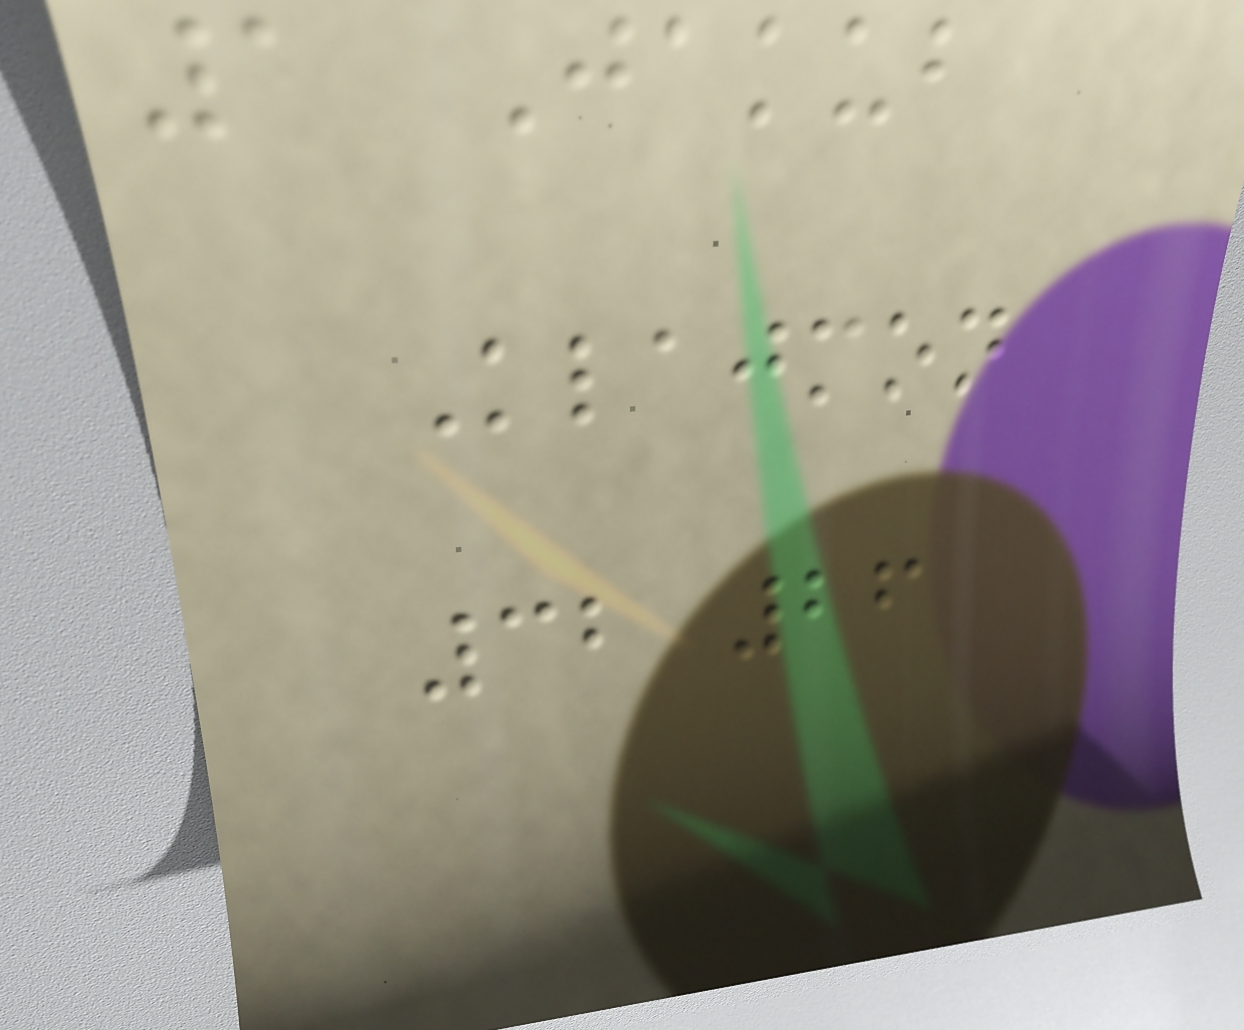1 Jakub
Klajmon
32 26
